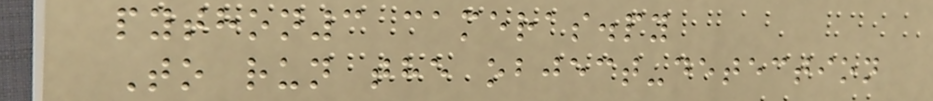python3 cameras.py
To run the object-detection
